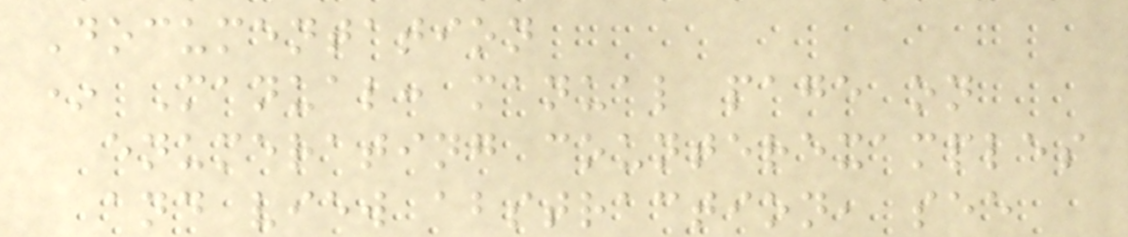Documentation
* Manual: manual page on
enumerating counterexamples
and view abstraction, see
